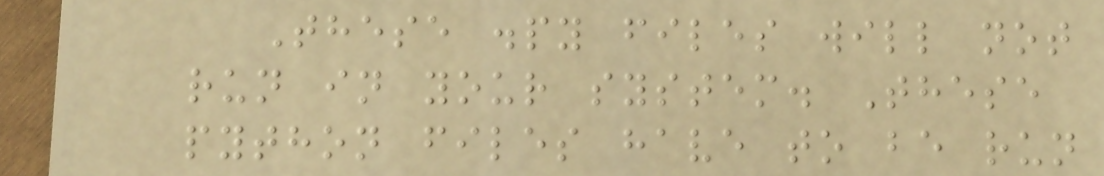These .py files will not
run in your system. These
python files have to be run
